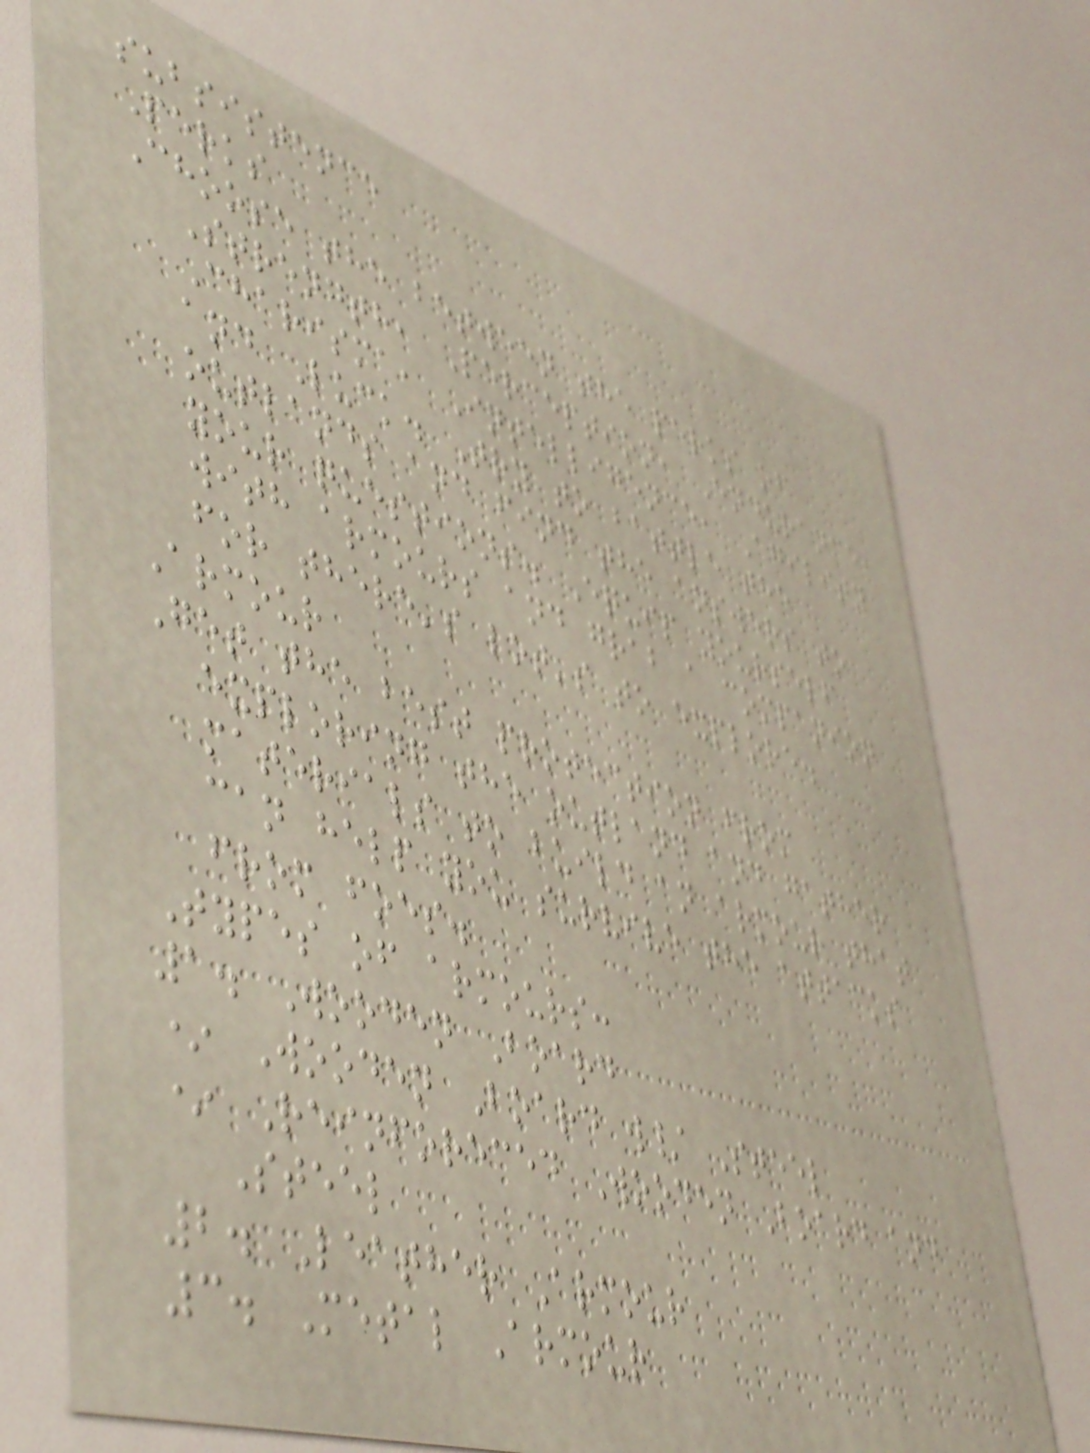subsistence
Perks
Choose the between the perks of
Strength, Perception, Endurance,
Charisma, Intelligence, Agility
and Luck. Try to battle the
outlands and find the answers to
your questions. Equip yourself
with armours and grab a companion
for there's lot's to explore.
Armour
Get the best protection from
exploring the outland and gather
materials to build an armour that
can help you survive the attacks
from foes.
Types of armours:
1. Wooden Board
* Wooden Board w/ Steel
* Reinforeced Wooden Board and
Steel
2. Leather Armour
3. Metal Armour
